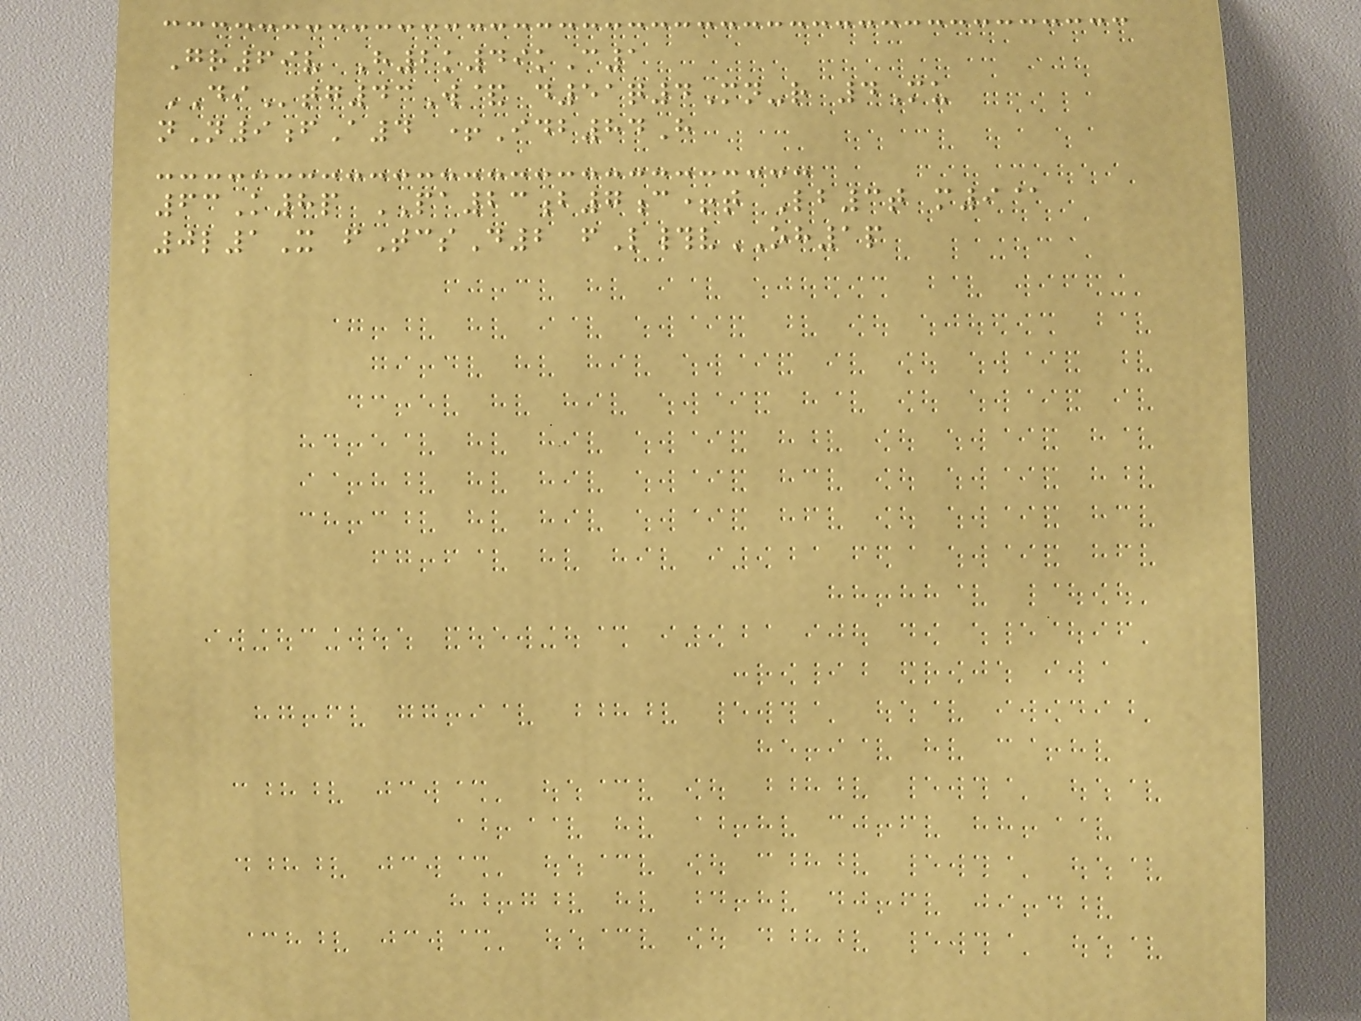Gr69v H2k49kC1
DItg43W& d51q4Mn-r 4Mu
nN9fA4 +Idb84H
63K8p PA23b7c+t Lb3t m9@
0l1X fTcsD2 fL#vOH1p
